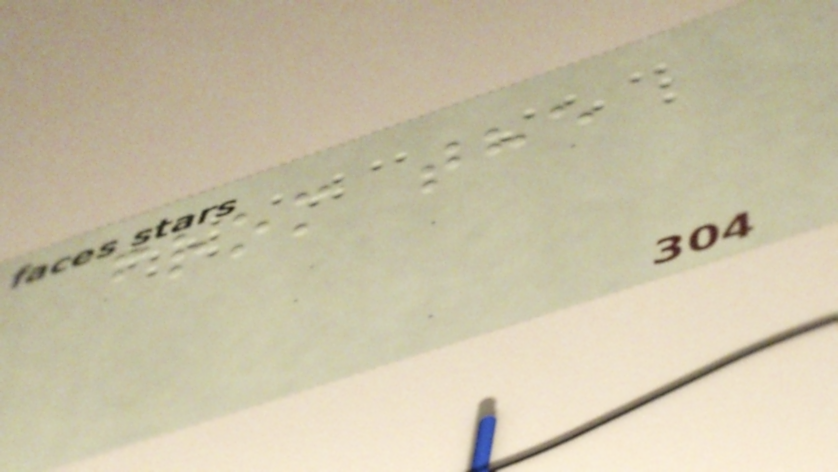from the
